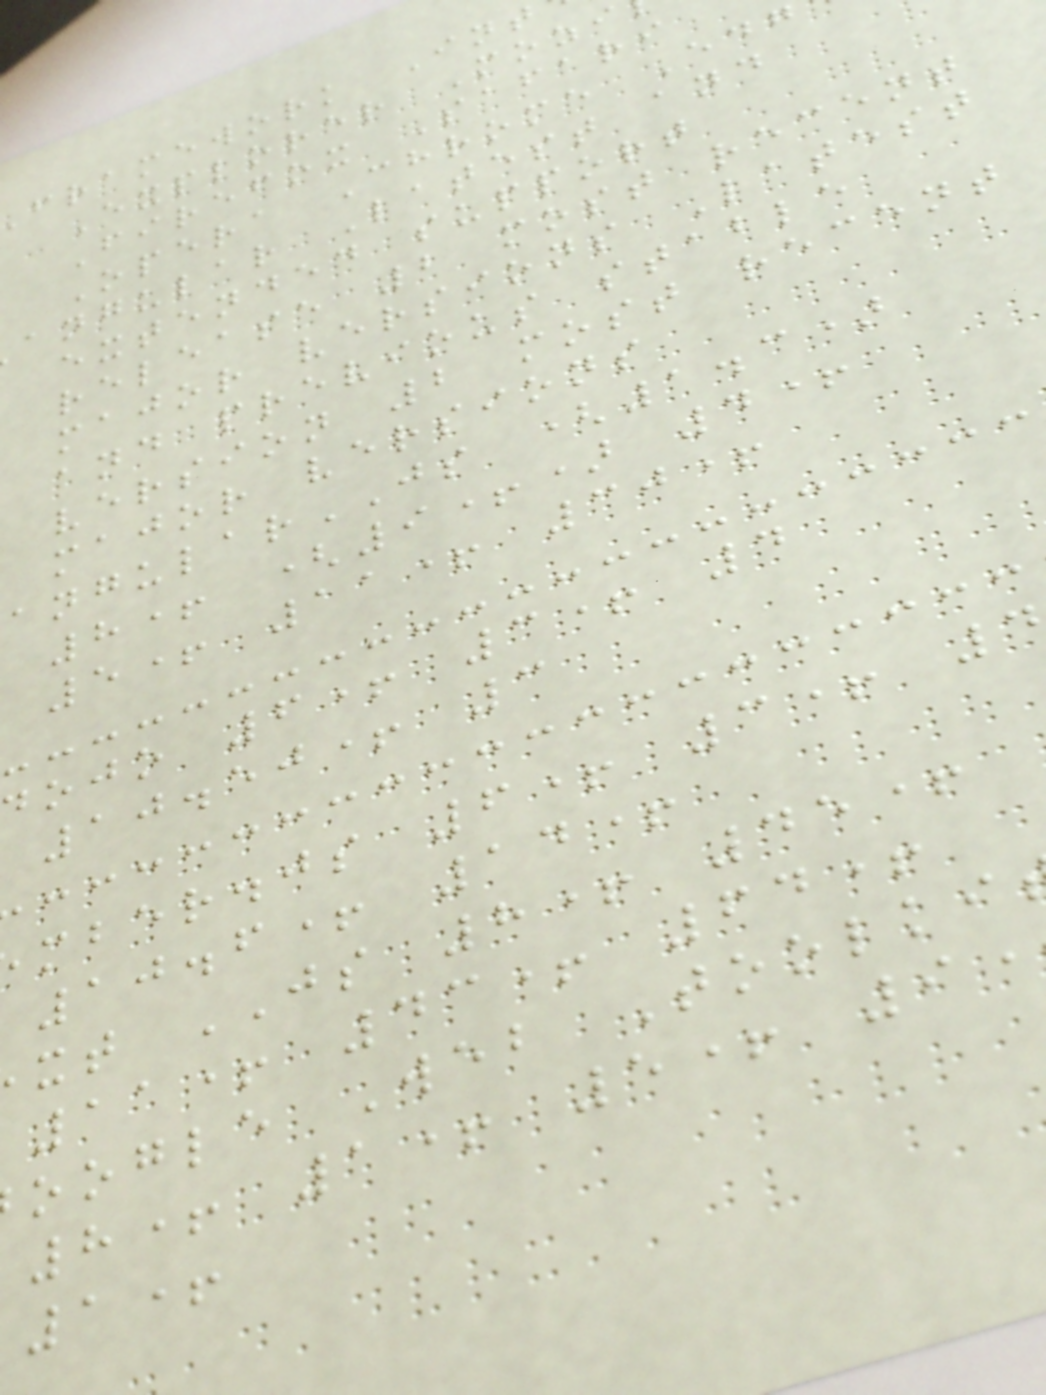framework Int
Explorer Mozi
Firefox Safari
Opera Chrome Edg
angular Latest and
extended support
release 2 most recent
major versions Latest
and previous stable
version 2 most recent
major versions
ngularJS (1.3)
8+ (9+) 4+
5+ 11+ 30+
ojo 6+ 3+ 4
10.50+ 3
mber.js 6+ 3+ 4
10.6+ 14+
xt JS 8+ 45+
11+ 43+ 64+
oogle Web Toolki
8+ 1+ 5+ 9
1+
